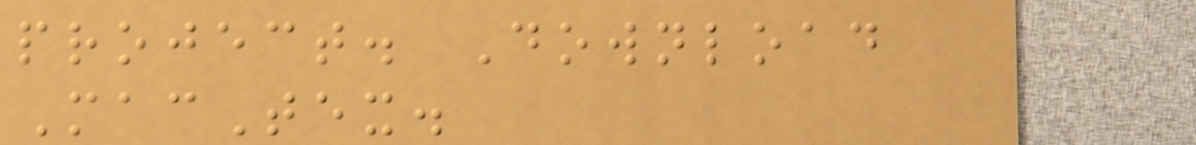project. Download
MacTex.
